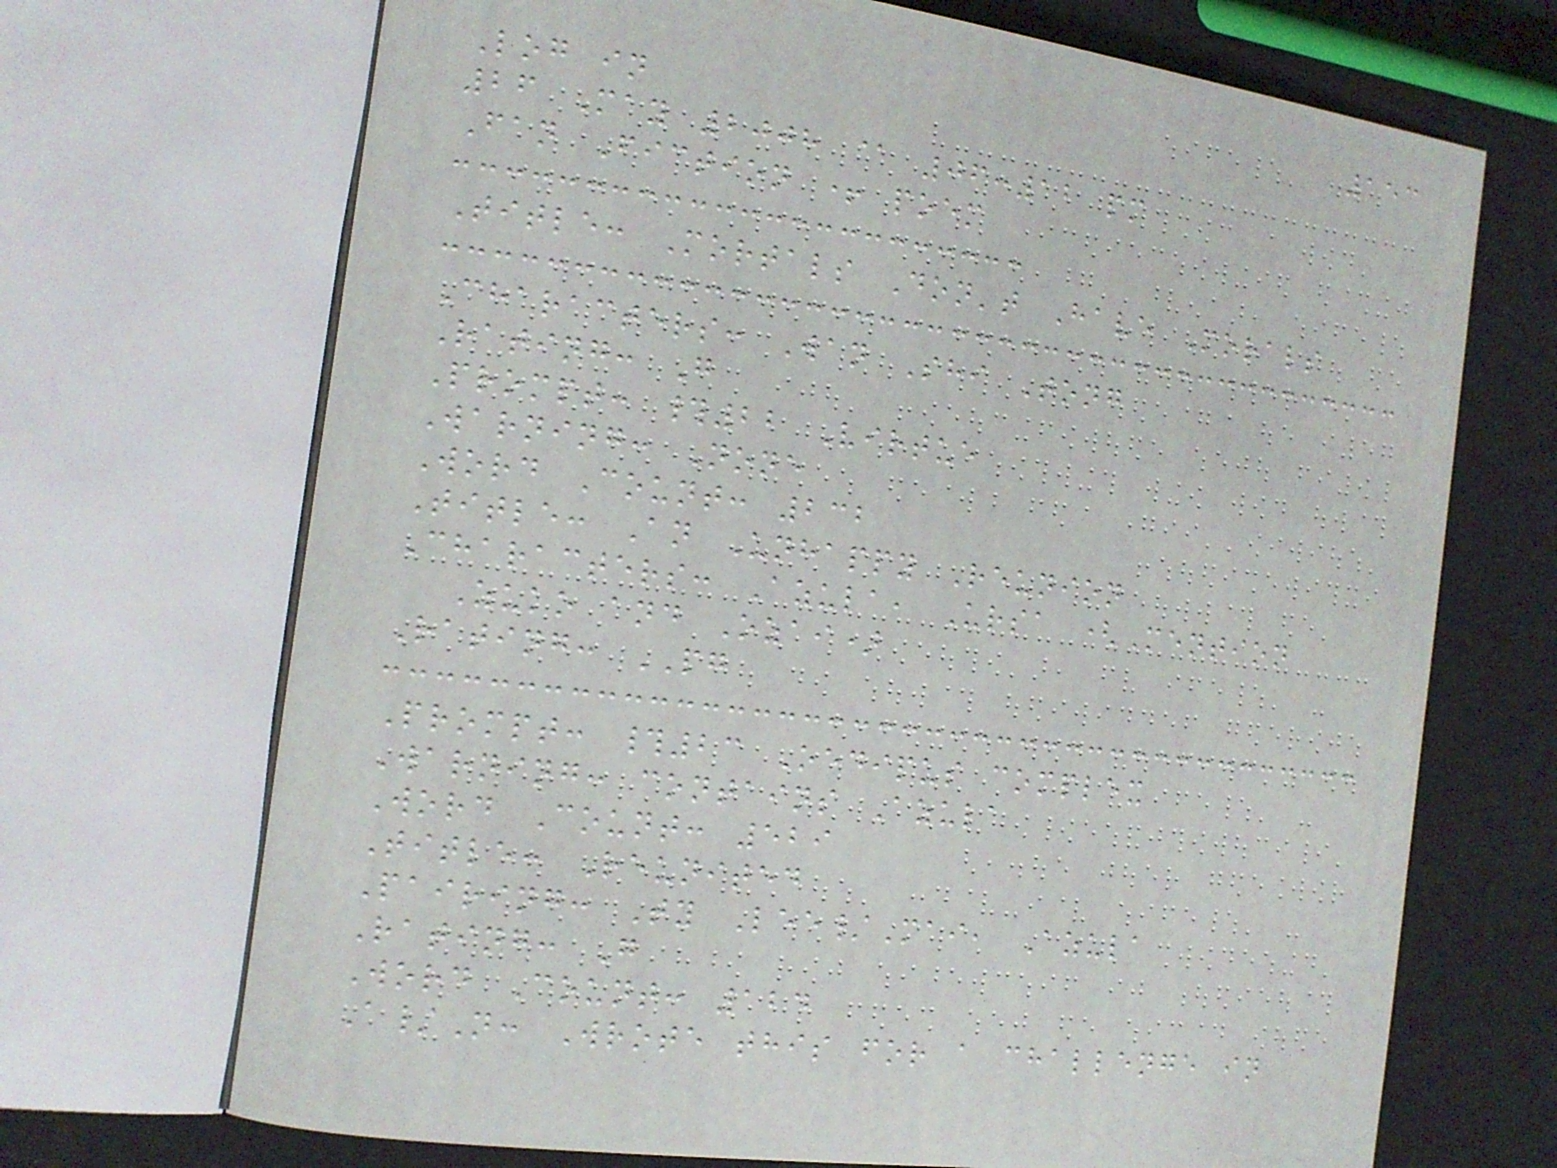153
Log in
26 May 2008 @ 06:12 pm
Fan Fiction + poem
Title: Mortals Don't Have Morals
Characters: Wan Shi Tong
Rating: G
Prompt: #22 Virtue
Warning: None
Word Count: 232
Title: An Unhappy Reunion
Characters: Azula, Ursa (Mention
Zuko and Ozai)
Rating: PG
Prompt: #23 Oedipus complex
Warning: contains Azula
Word Count: 529
Title: Reunited
Pairing: Ty Lee/Mai, Azula
Rating: G
Word Count: 124
A/N: Wrote this for a challenge in
